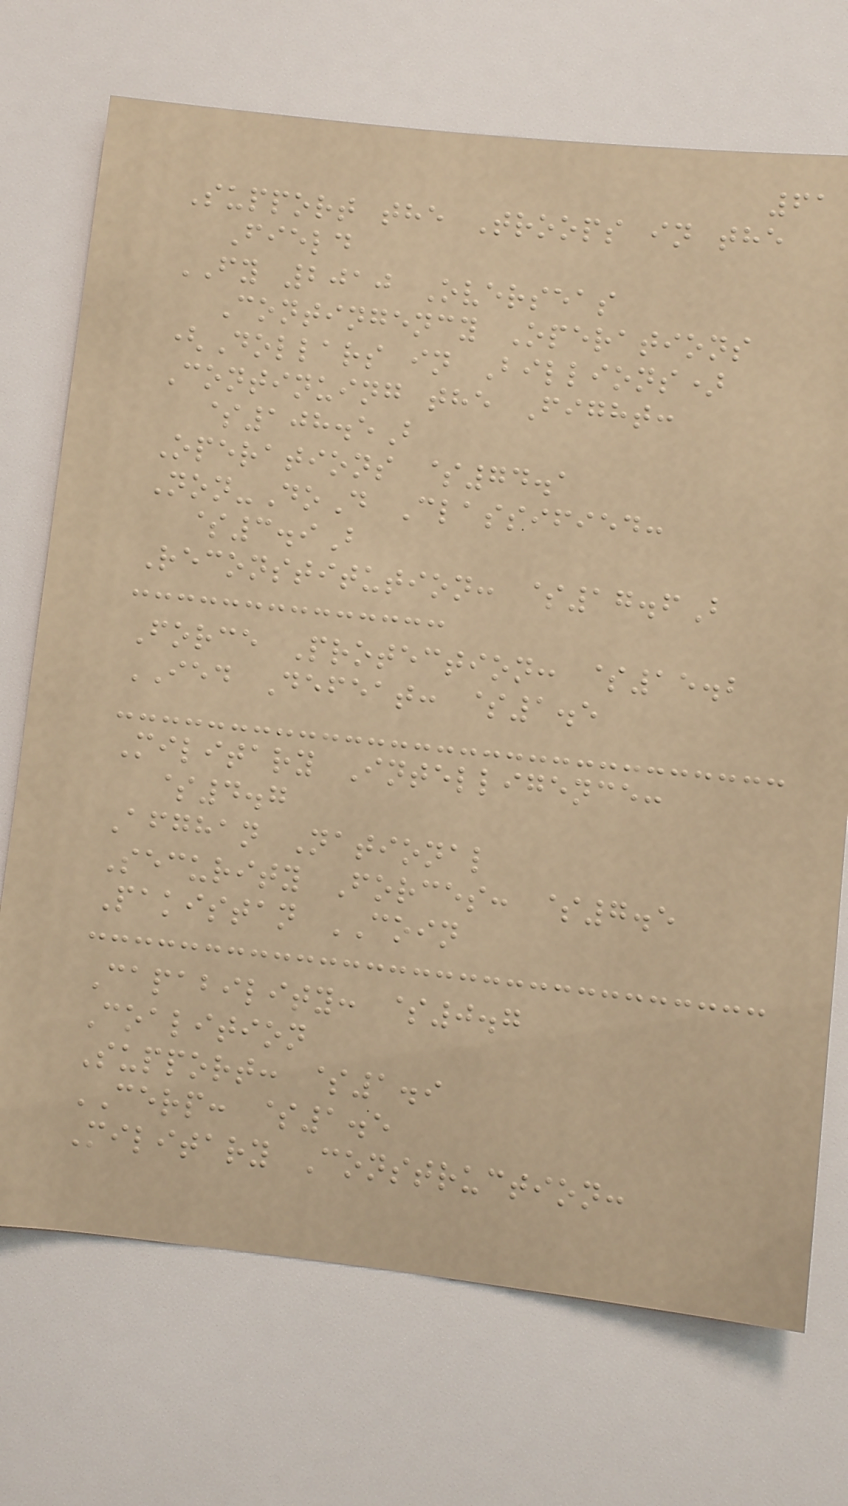61
Support the Troops in the
Field
FY 2010 Overseas
Contingency Operations
(Dollars in Billions)
Continuing the Fight:
$108.5B
Operations $74.1
Non-DoD Classified:
$3.9B
Reconstitution: $17.6B
Force Protection: $15.2
IED Defeat: $1.5
Military Intelligence:
$4.7
Afghan National
Security Forces: $7.5
Pakistan COIN
Capability: $0.7
Coalition
Support: $1.9
CERP: $1.5
Military Construction:
